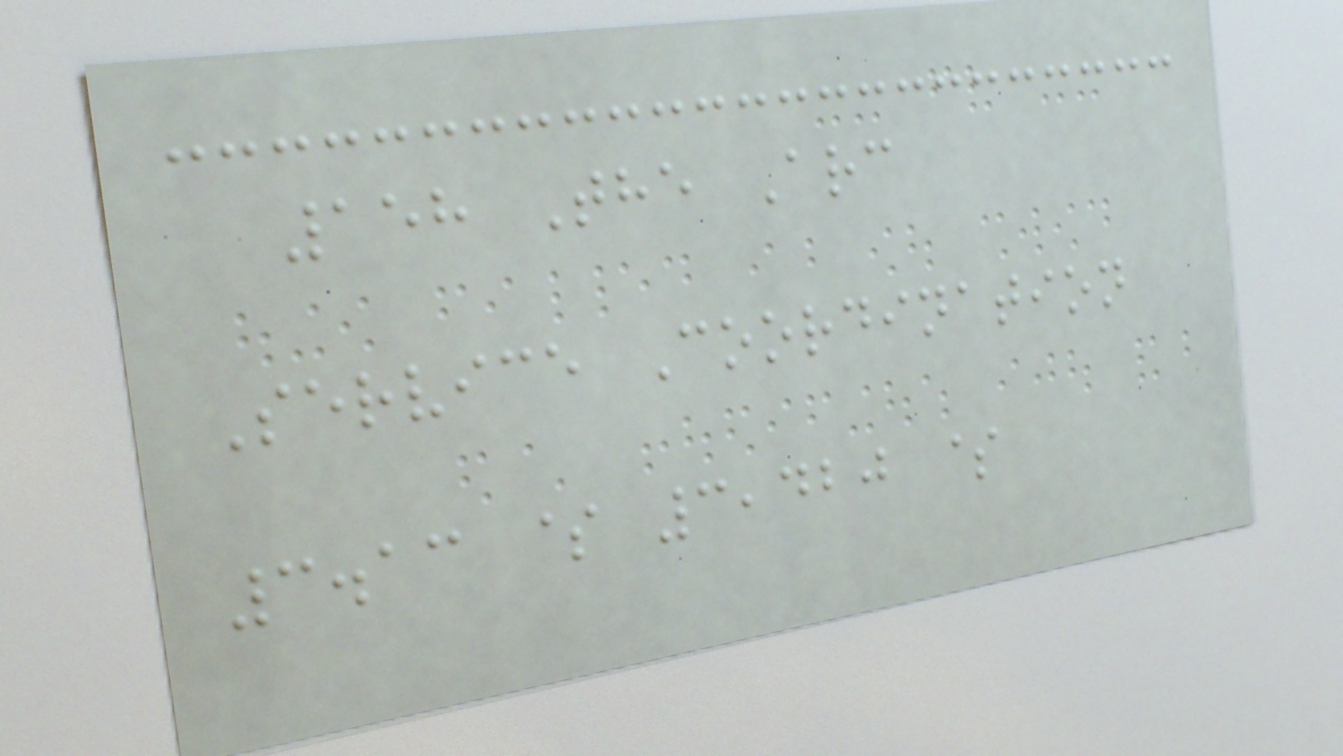158 The Arc
Service Coordination
3.13 $ 3,420 $
